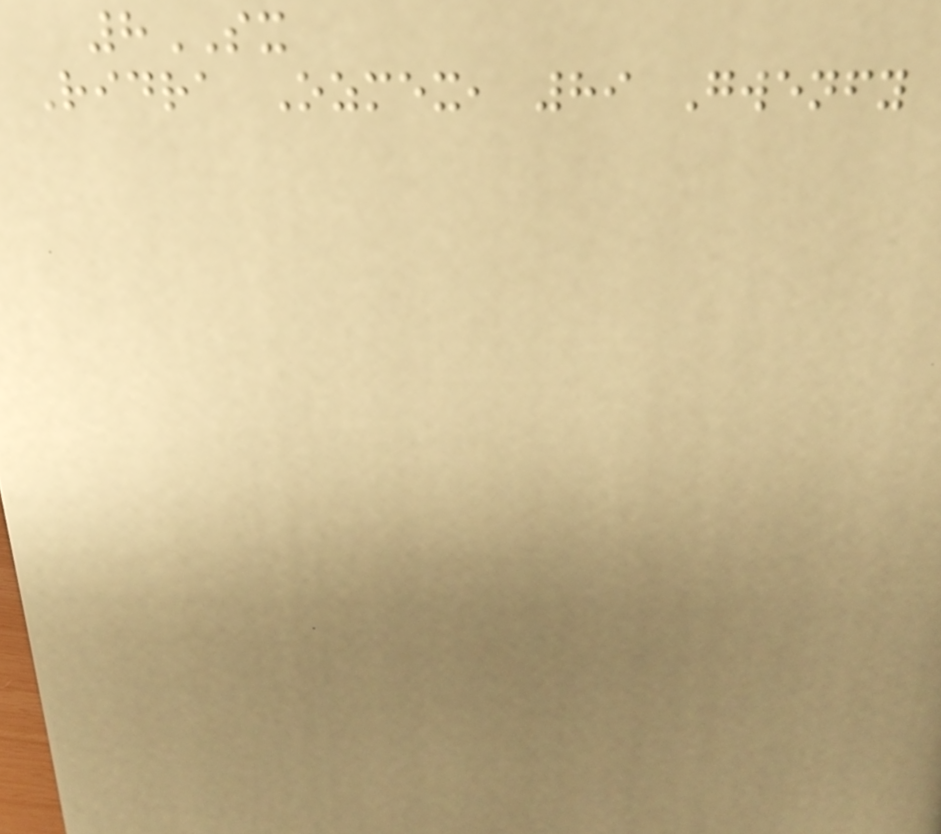8SX
Ridra Ozmex, 89 Gwenfy
